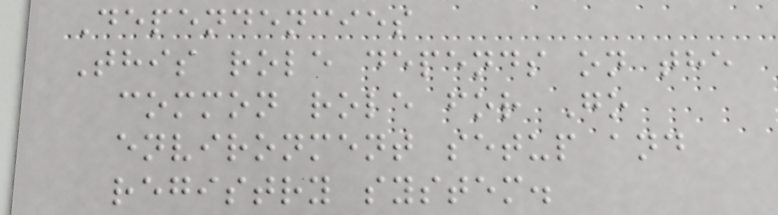Dependencies
This role depends on the
common role for Go
environment setup and
registry system.
